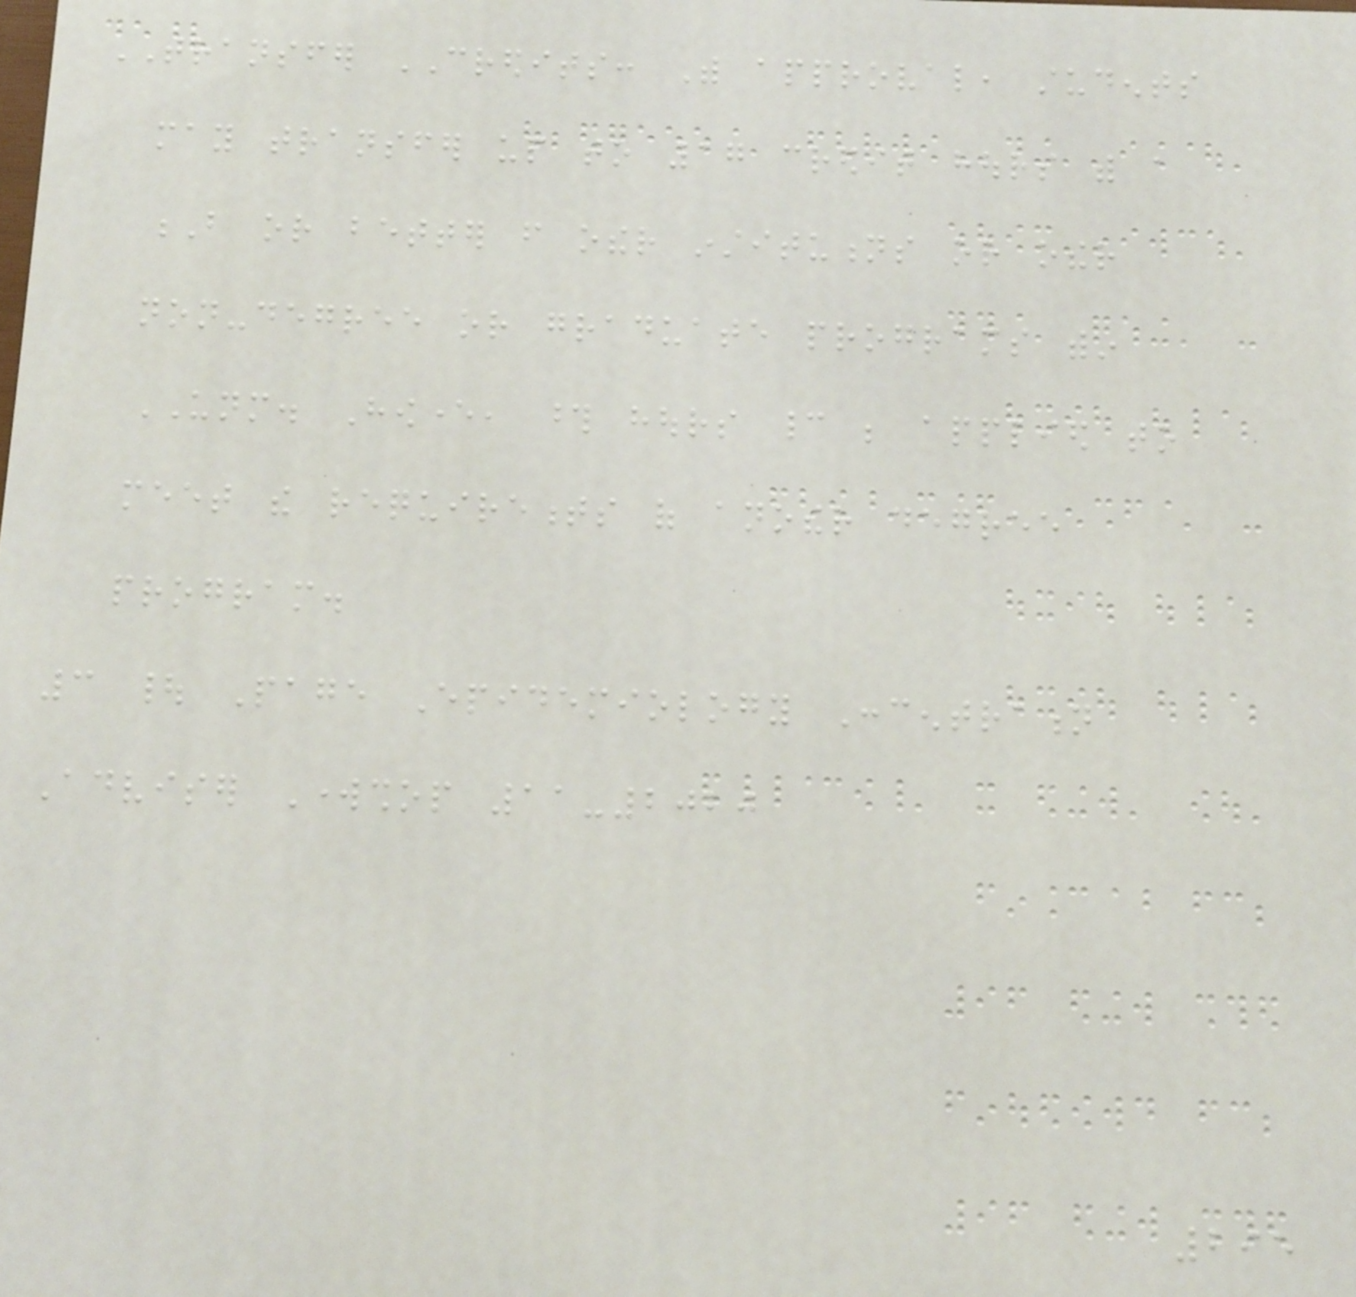TRANSFER CREDITS: With approval, students
may transfer up to 17 credit hours with a
B or better from other institutions or other
non-degree or graduate programs within
UNM. However, those hours cannot be applied to
meet the requirements of another degree
program.
3 | Page Epidemiology Concentration
Adviser Workshop 11-2020
295
